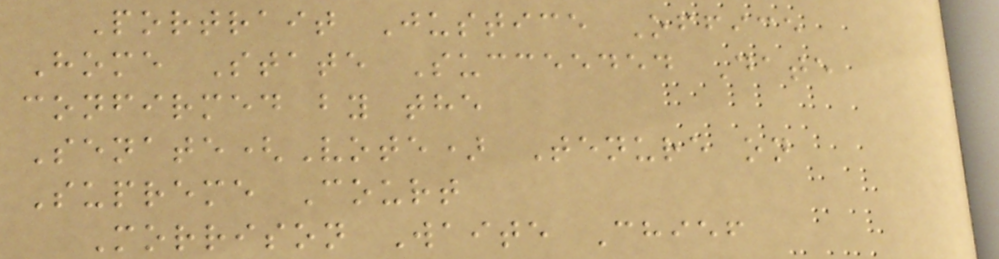Portrait Justice Office
Home State Succeeded Date
confirmed by the
Senate(Vote) Tenure on
Supreme Court
Morrison Waite Chief
